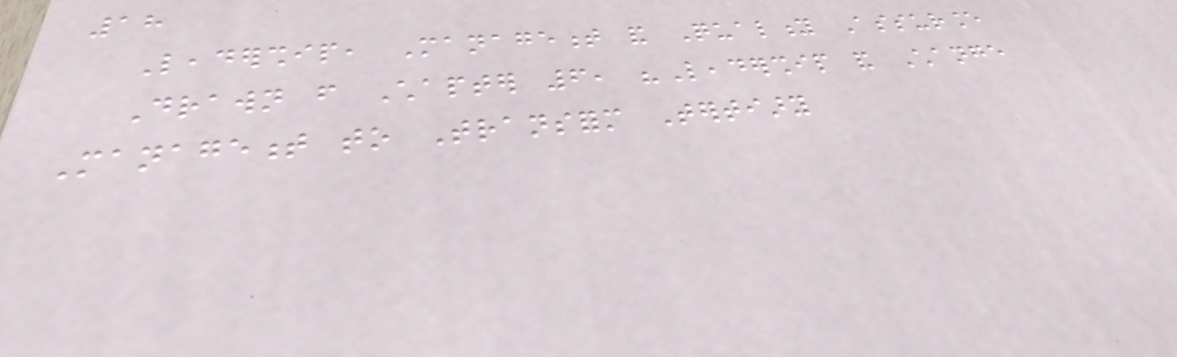18
Leadership, Management and Quality Assurance
Drawn from Chapter 6, "Leadership and Change
Management to Transform Tertiary
